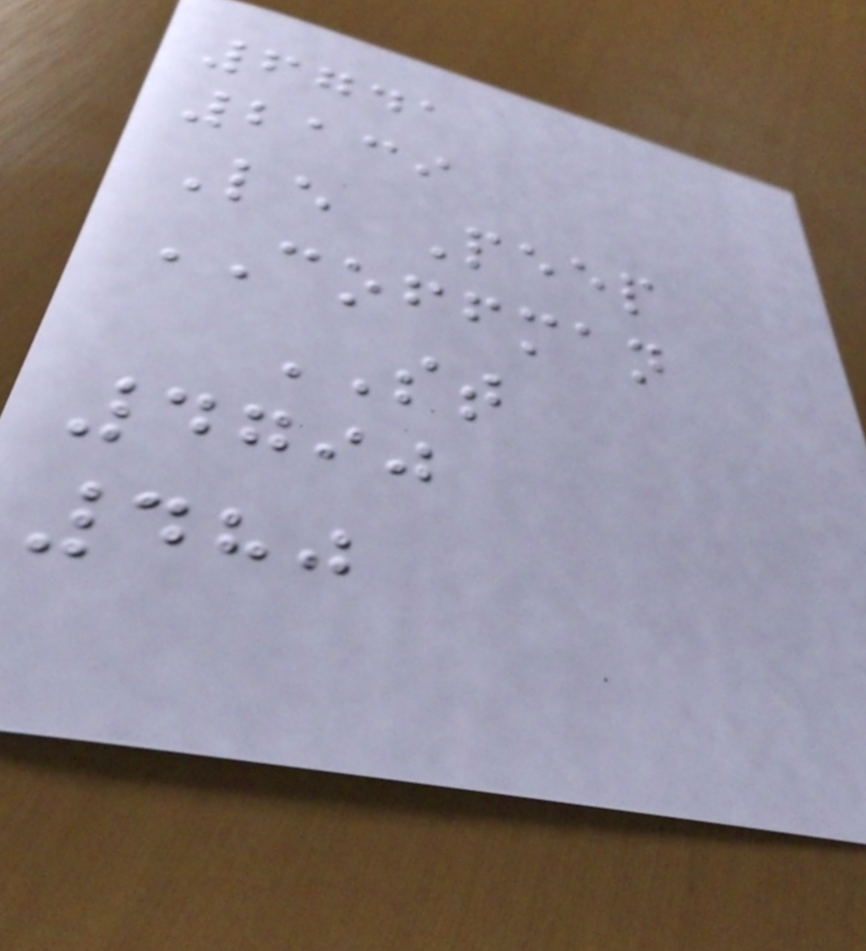6741
2139
Le Peep
COFFMAN
ST
4790
480
